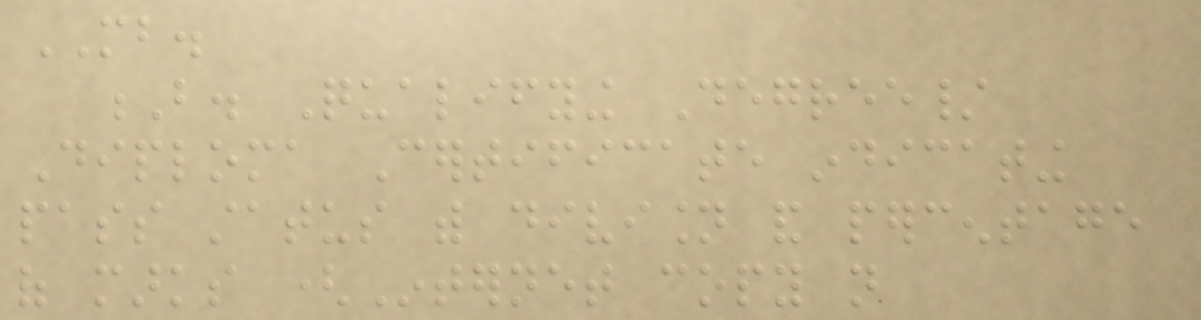MB.
B. Qualifying Degree/
Diploma Certificate indicating
pass status with division and percentage
of marks (Internet copy not
